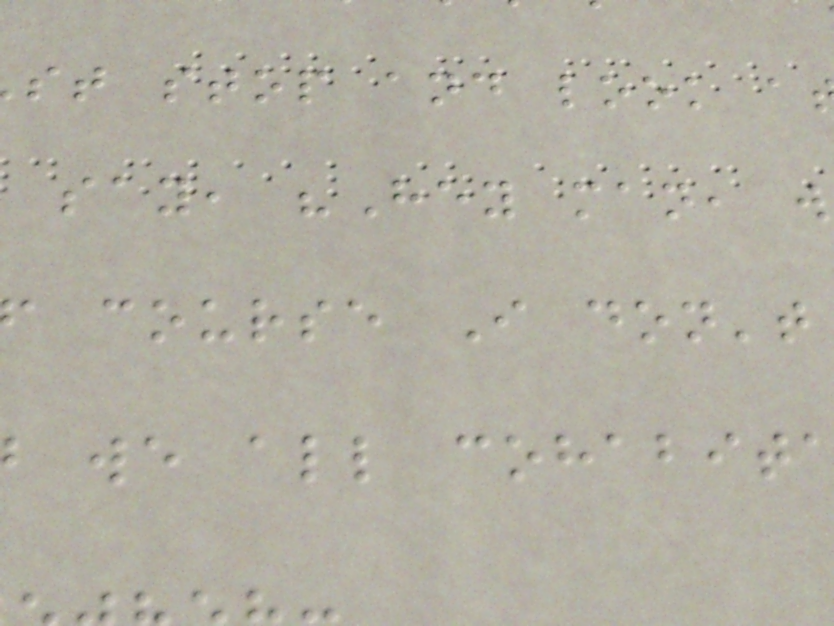st stop and look a
say, "Hey man, w
course I don't
we all cohabit
